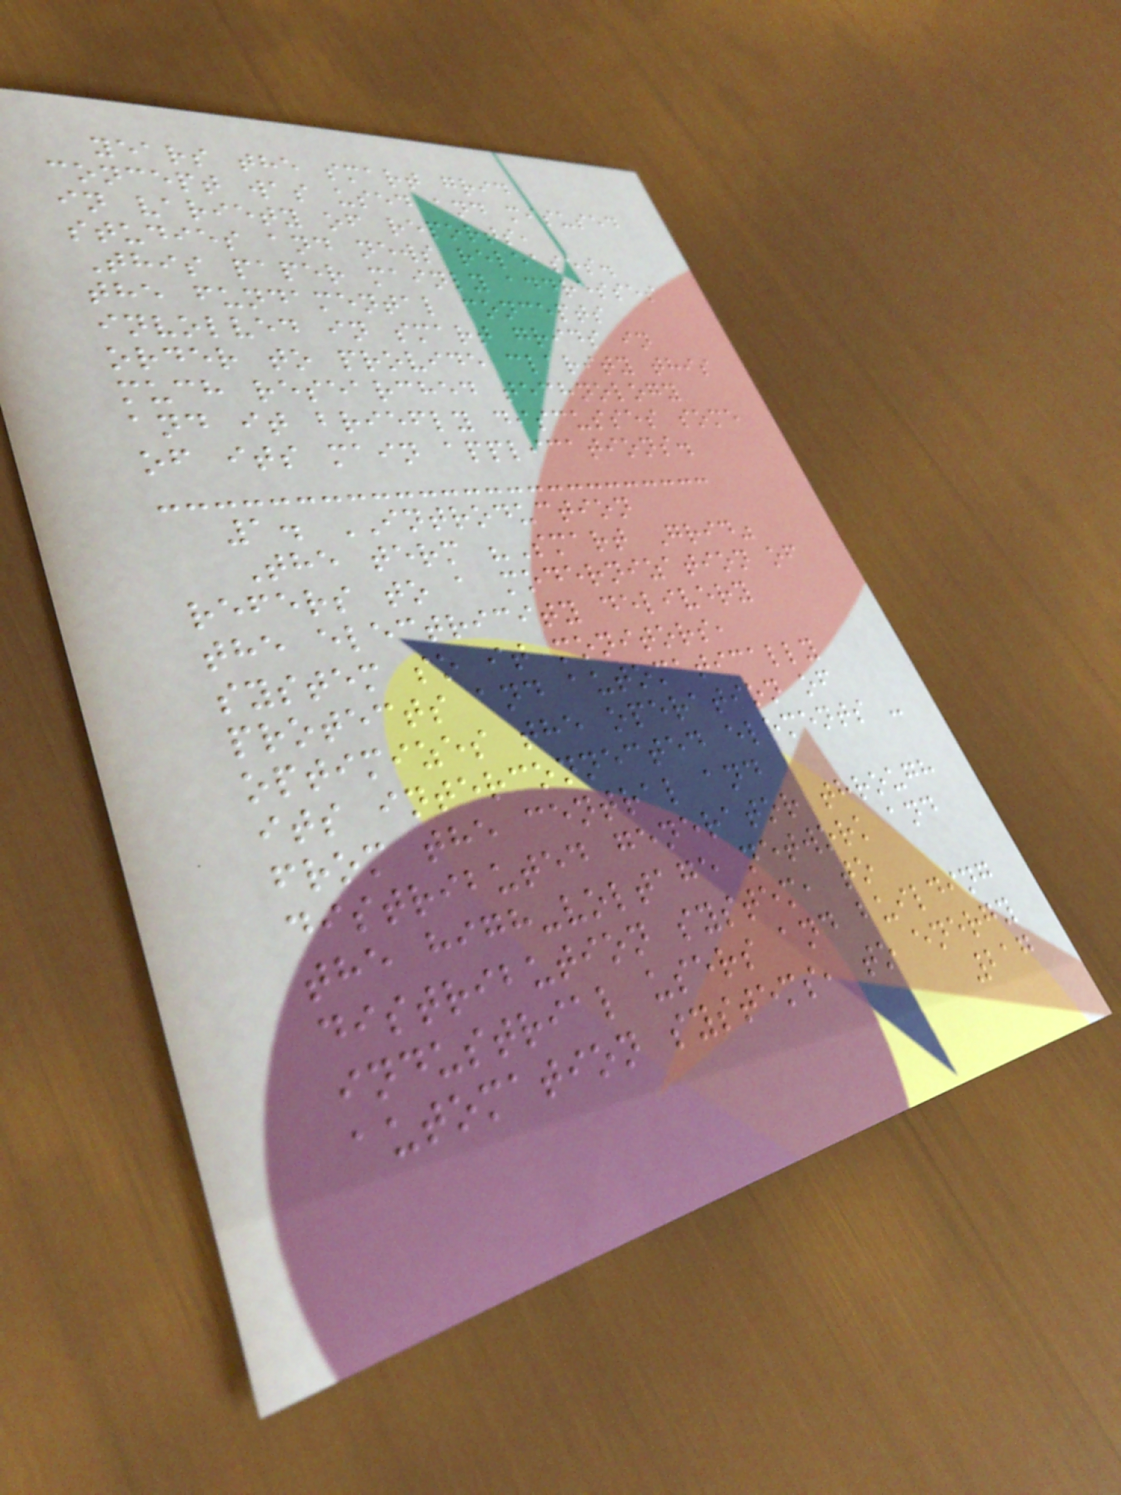years the smart grid
concept was used and misused
in variety of reports,
studies and news releases.
This paper mainly addresses
the fundamental concepts
involved in smart grids in
order to provide clarity this
much researched technology
and it briefly discusses some
of its main applications.
1. INTRODUCTION
The term "Smart Grid"
refers to a modernization of
the electricity delivery
system so it monitors,
protects and automatically
optimizes the operation of
its interconnected elements -
from the central and
distributed generator through
the high-voltage network and
distribution system, to
industrial users and building
automation systems, to energy
217
